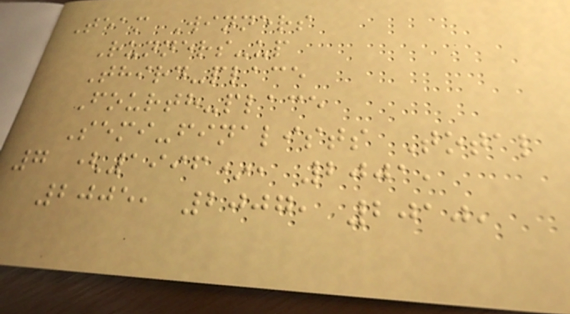Team Winners
Runners-up
Third-place
Fourth-place
Semi-finalists Total
7 (1996*, 2001,
2005, 2007, 2010,
